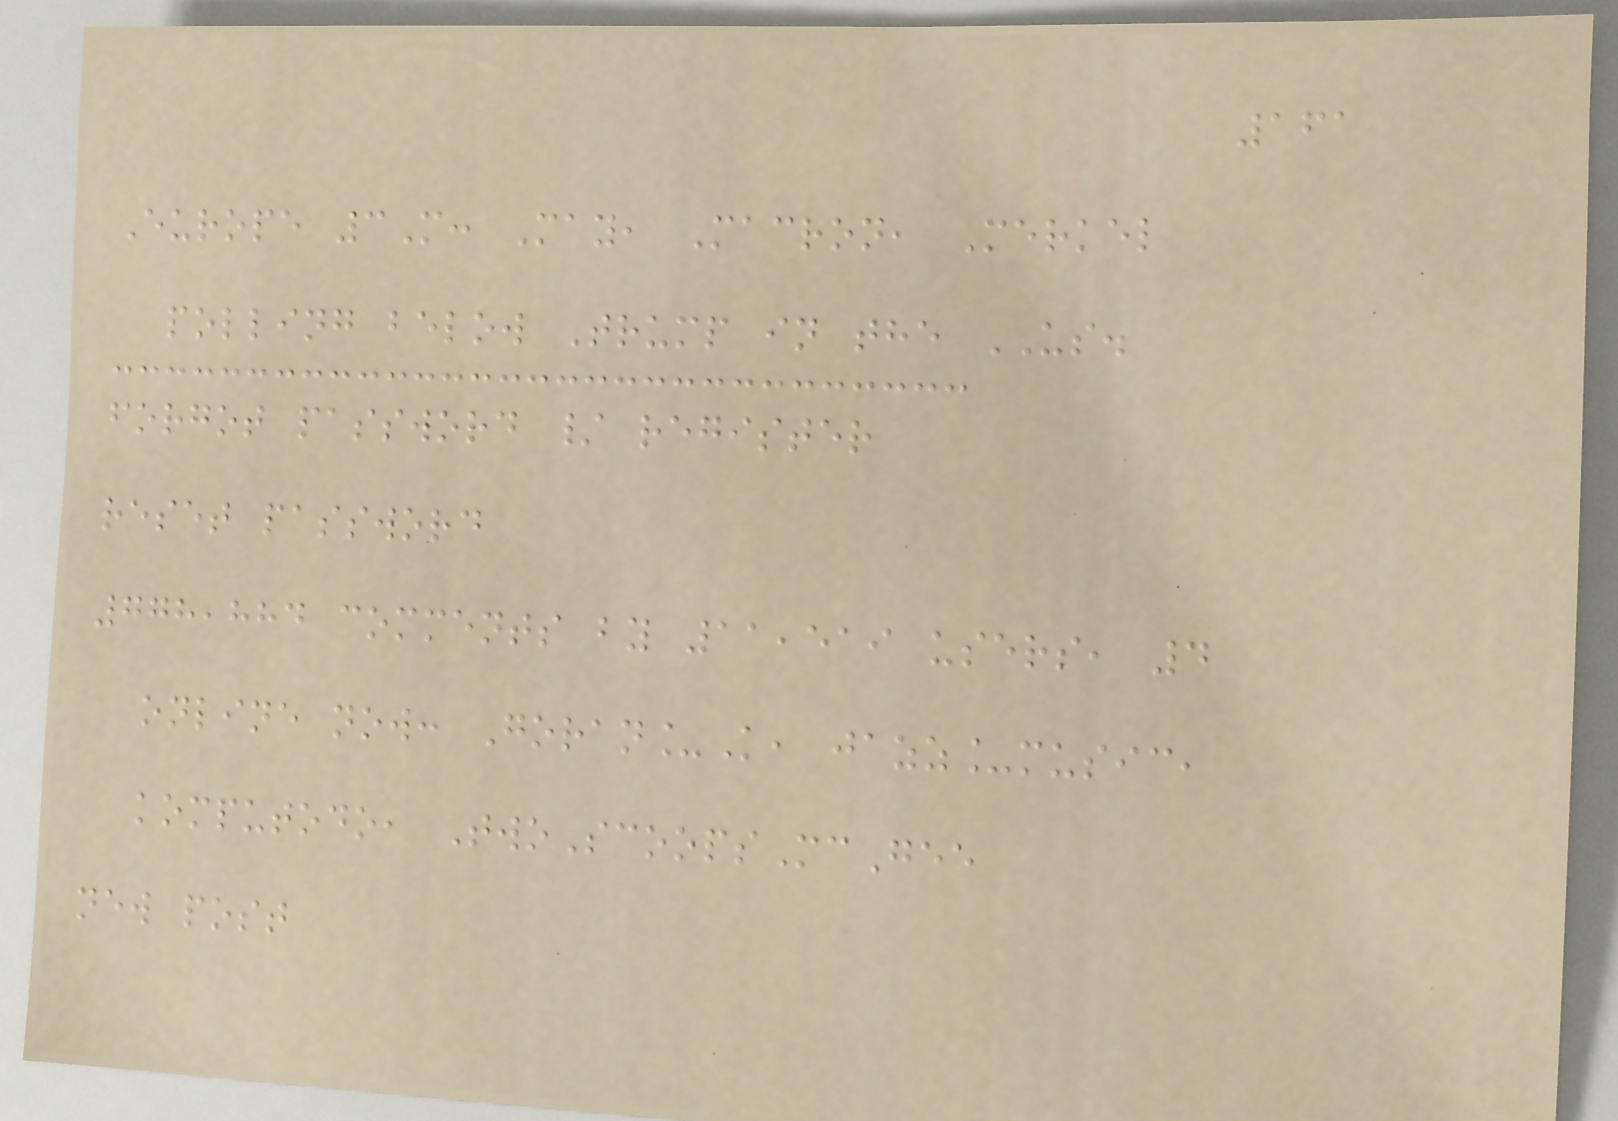161
Europe 3M: May, Macron, Merkel
polling below Trump in the US.
forgot password / register
reset password
778,884 comments by 11,519 users, 4
online now: Goran_K, jazz_music,
komputodo, TwoScoopsMcGee
new post
